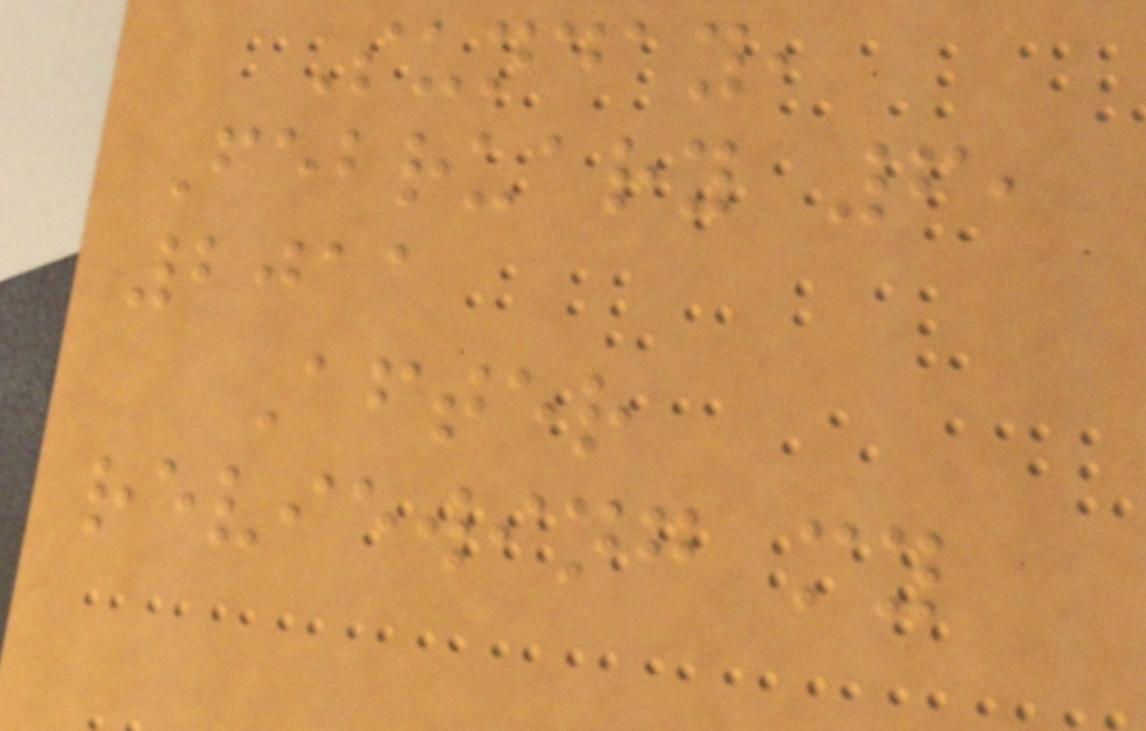Sunday,
February 6,
2011
After
reviewing my
